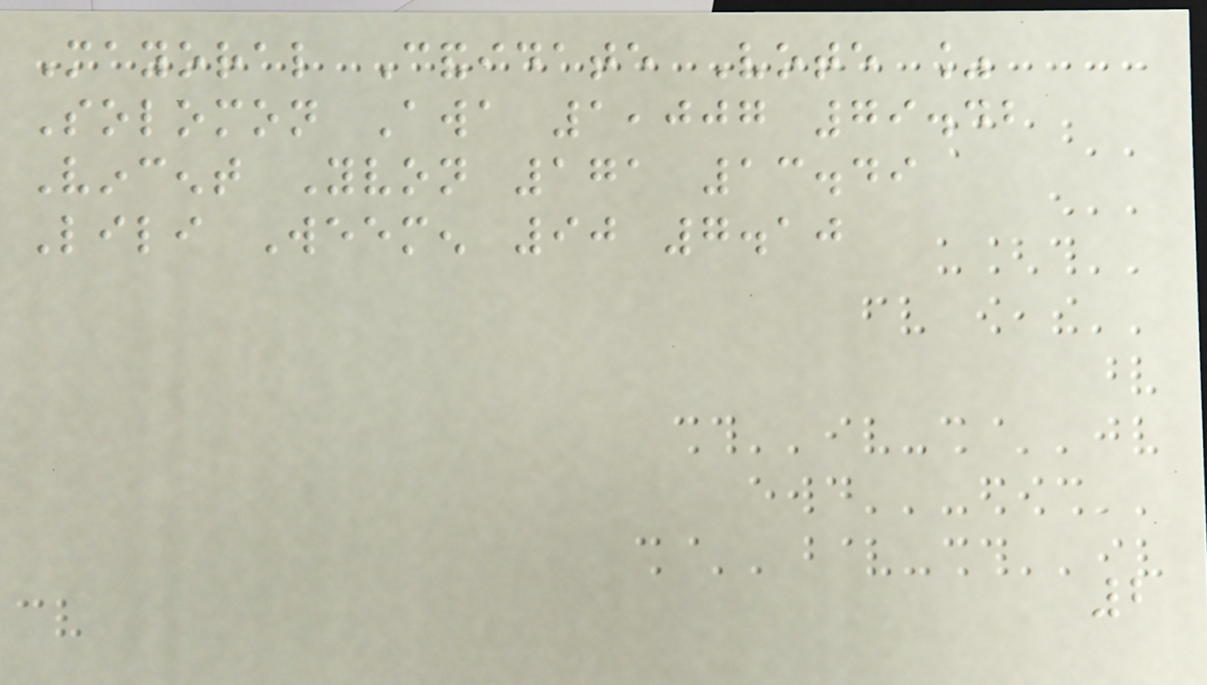Mayoral Candidate Vote %
Solomon Awa 1,007 79.42
Vincent Yvon 171 13.49
Lili Weemen 90 7.10
2
